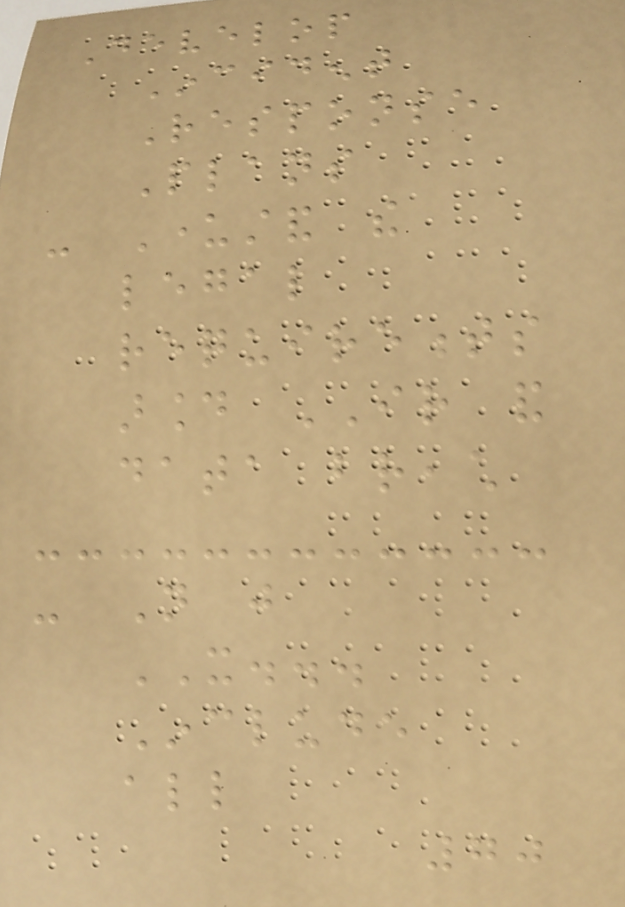Develop
Incident
Response
Plans
- Understand the
legal
requirements
around IR and
data breach
- Not just
IT...
Include
all
70
